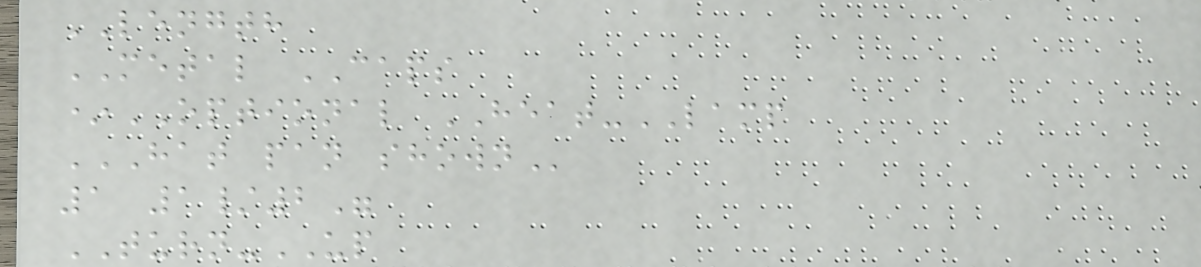LENGTH
METAL CAPS
*OPTIONAL HEAT-LAMP
HAT PAN SHOWN
1 1/2"
TURN-UP
